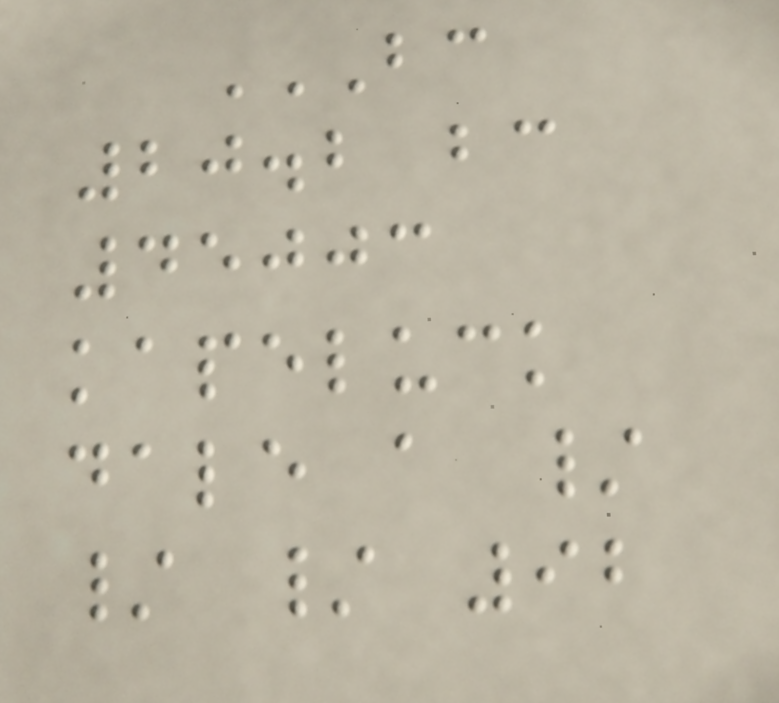BC
20.2 BC
45003
KAPELUCK
DALE A /
/ / 92
